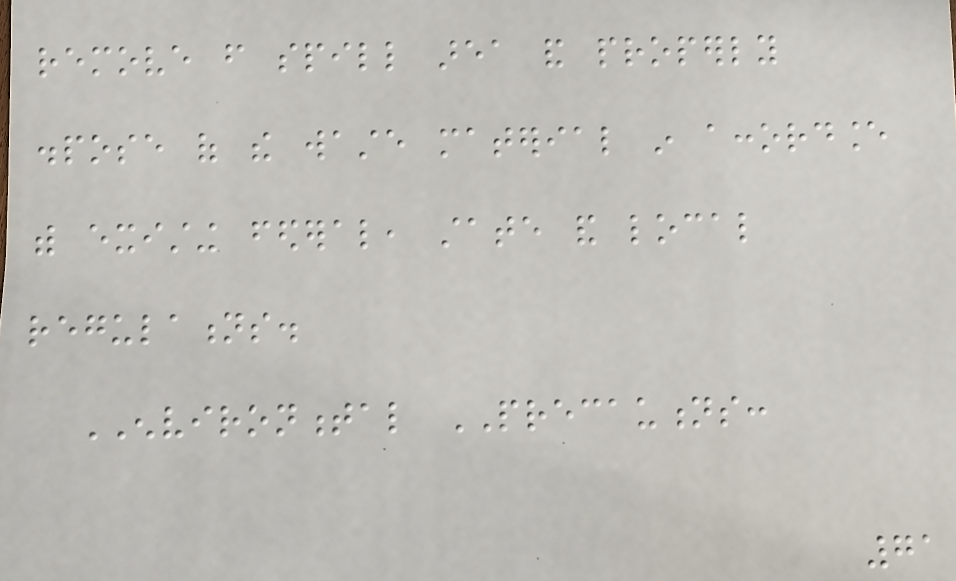remove from spill area and properly
dispose of the waste material in accordance
with existing federal, state and local
regulations.
ENVIRONMENTAL PRECAUTIONS:
71
